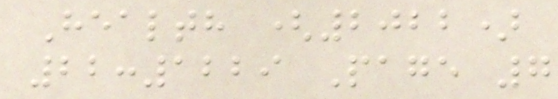Health (2022)
22:1229 Page 7
